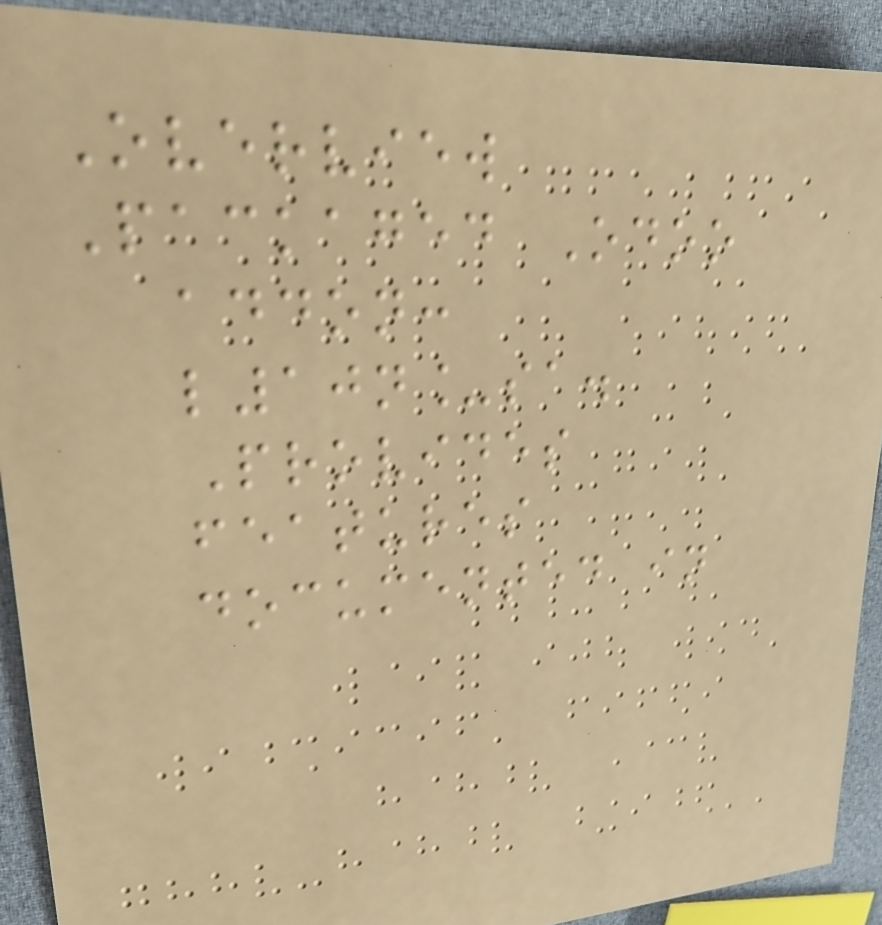Overview
Packaged Odoo
addon:
l10n_sa.
Provides
features
documented in
